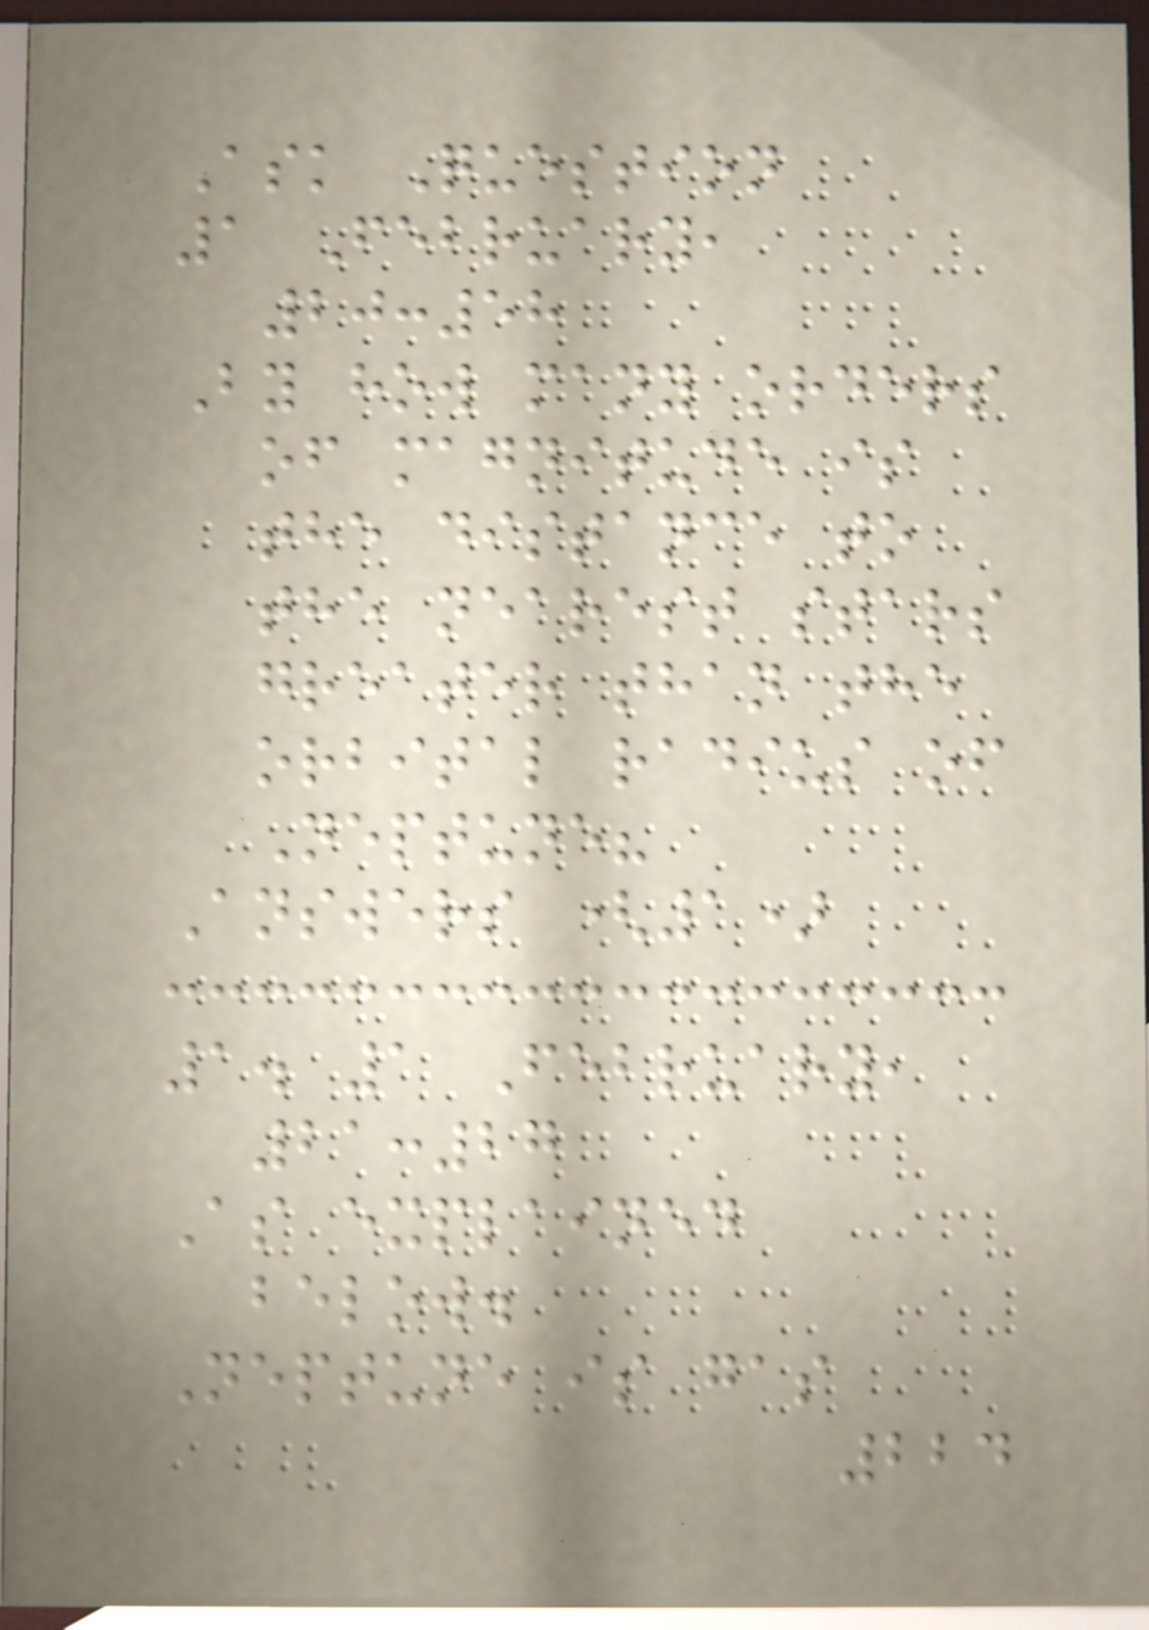Ask Question
1 February,
20:58
By how many orders
of magnitude is
the distance to
the nearest stars
greater than the
orbital radius of
Neptune?
Answers (1)
1. 1 February,
21:27
As explained
below.
Neptune is gas
224
